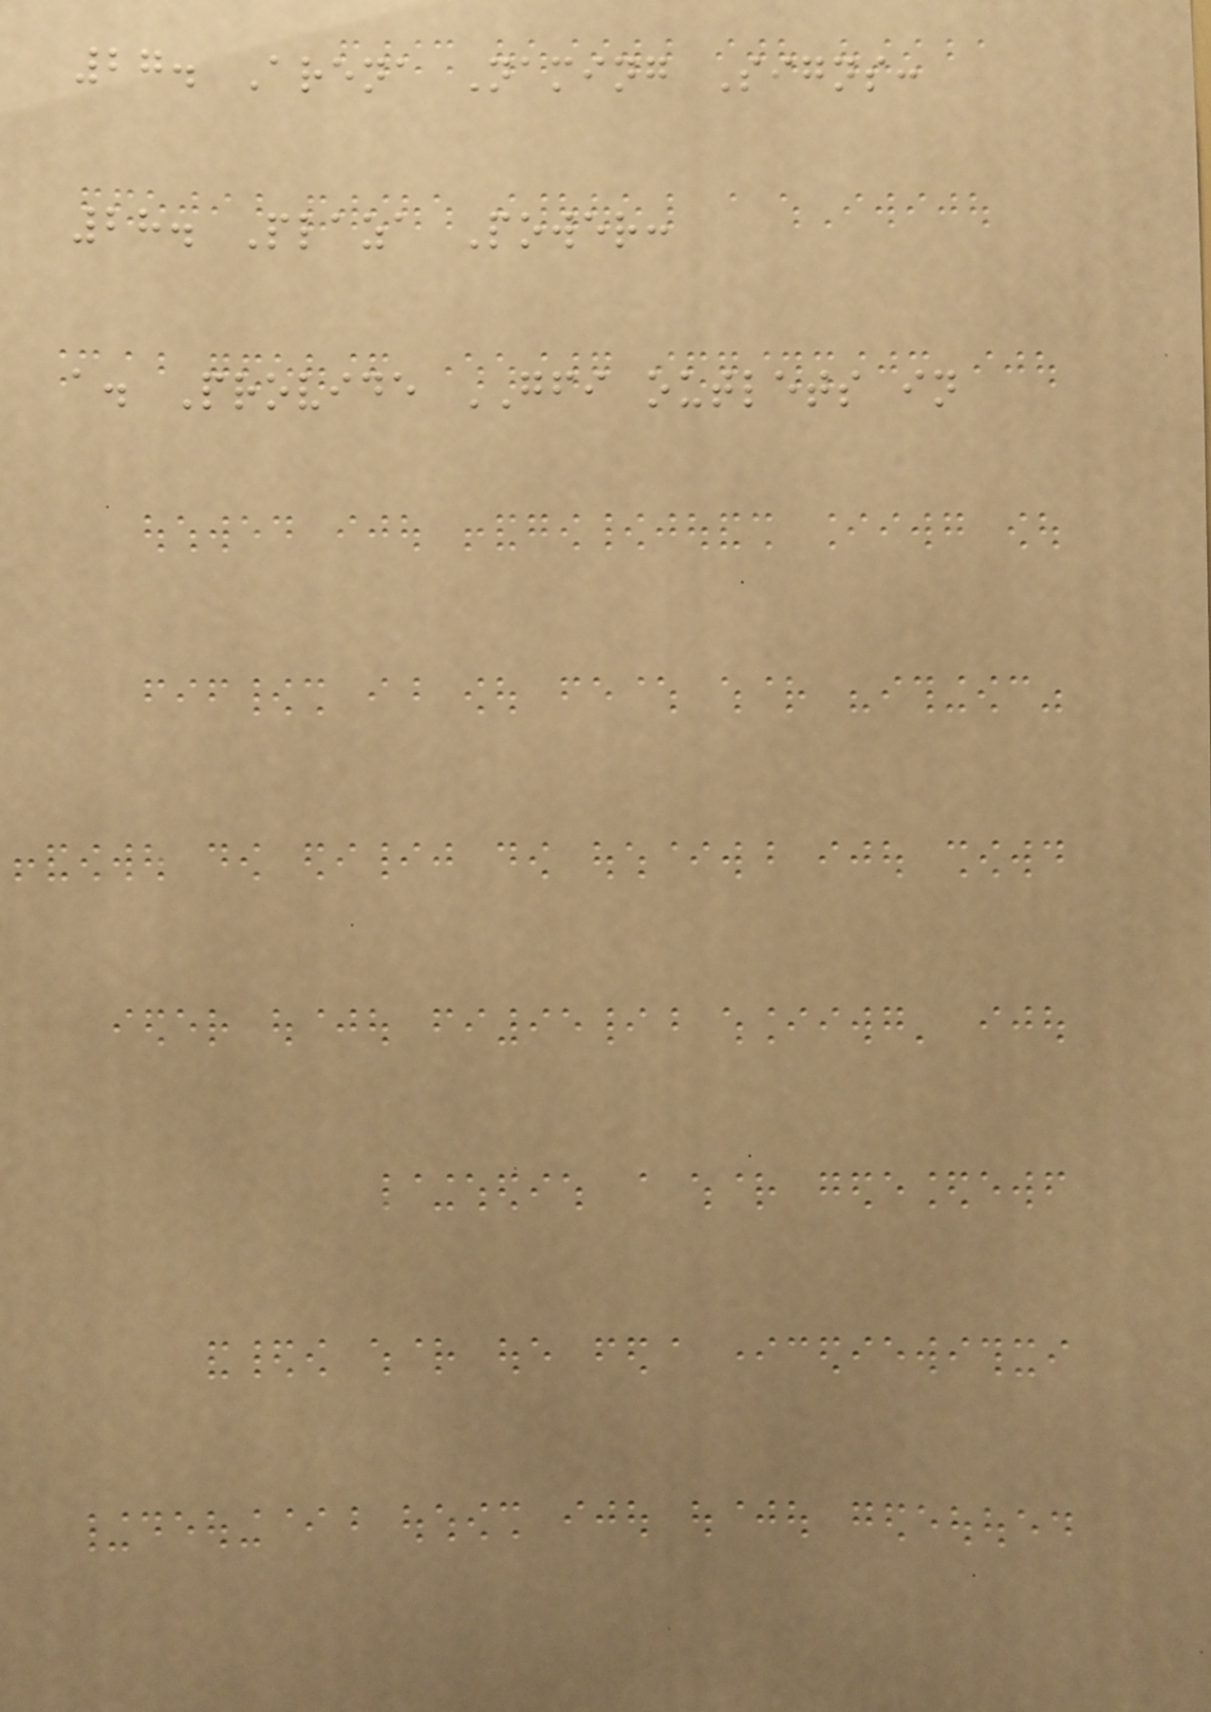27. Arena Naming Signs:
28. Plaza Power:
a. Provide GFI outlets in
